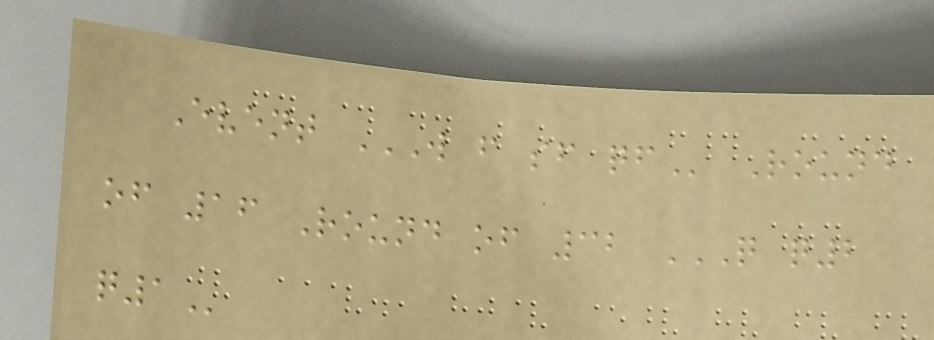Event W F SF QF Round
of 16 Round of 32 Q Q2
Q1
